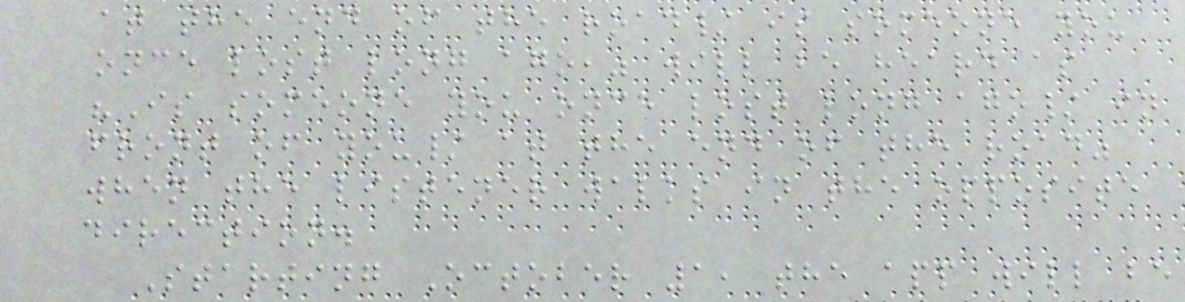at the end of the road/ is someone you
once lost long ago," will be heard as
"Is someone you once lost long ago/ in
front of you/ at the end of the road"
when the listener walks in the opposite
direction.
Starting October 1, the app will be
